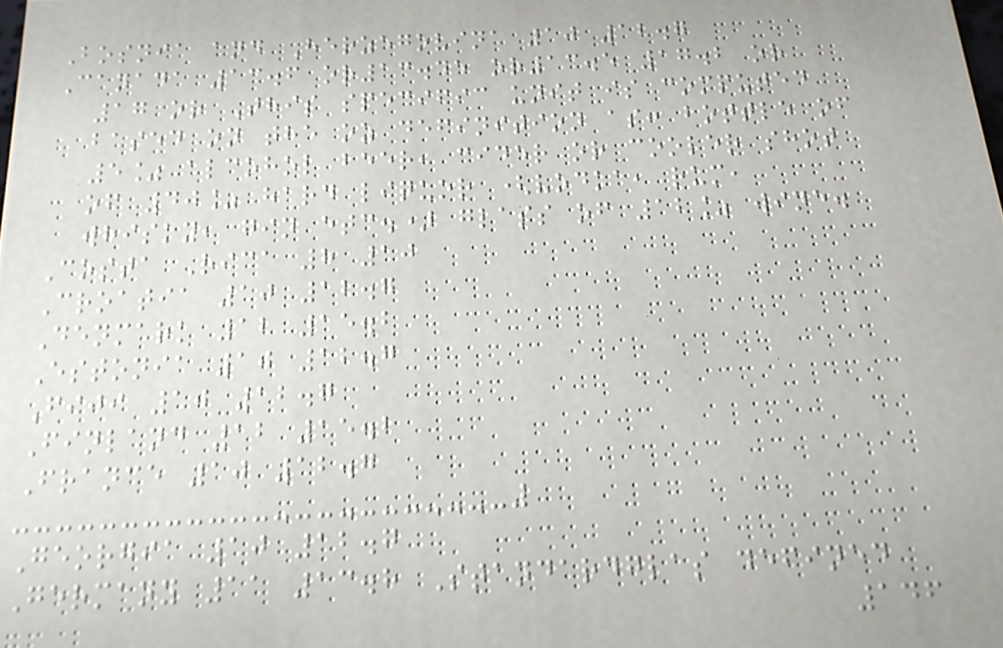Bosnia and Herzegovina 10 12.7
Canada 13.6 or13.45 or13.5 17.2 or
17 or This specific unit is computed
based on the oz definition as: bottle of
5% alcohol beer, cider or cooler shot
of 40% hard liquor (vodka, rum,
whisky, gin etc.) glass of 12% wine.
Costa Rica 8 10
Croatia 10 12.7
Denmark 12 15.2
Estonia 10 12.7
Fiji 10 12.7
Finland 12 15.2
France 10 12.7
Georgia 10 12.7
Germany 11 13.8 Standardglas defined
146
